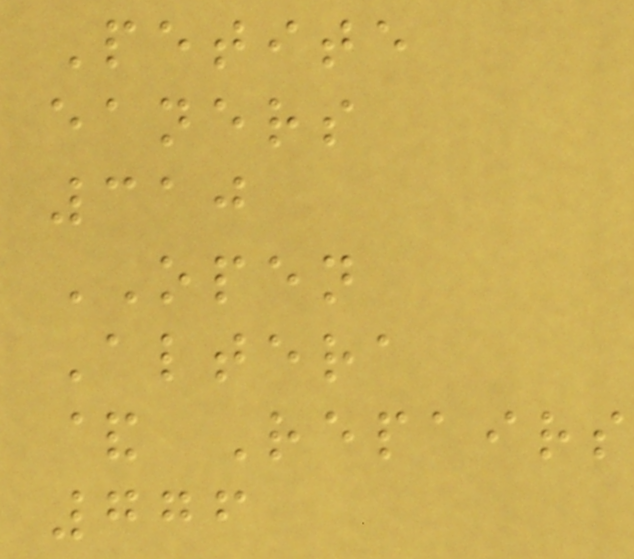Petite
eaners
310
OPEN
Altera
& Repairs
776
